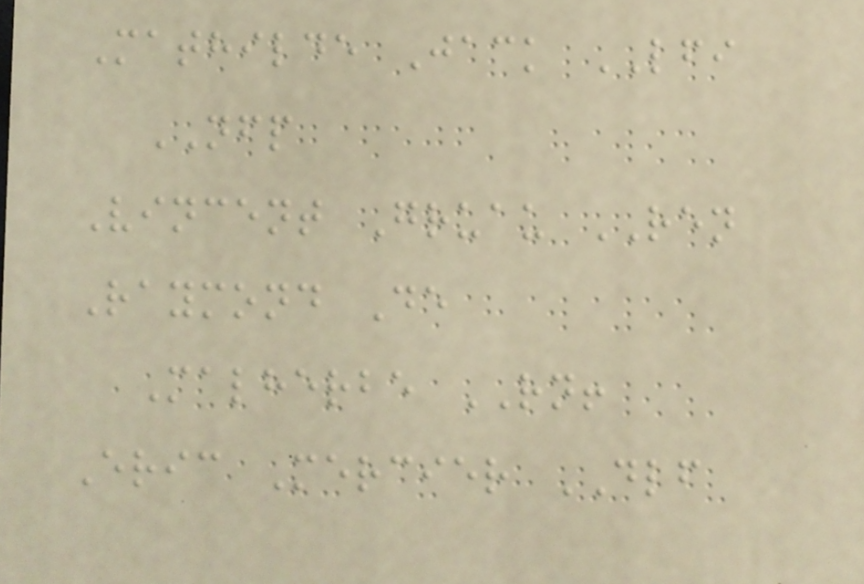Mathilde Jack LFI
NFP
Vincent Gruau REN
Raymond De
Malherbe RN!
Eric Mercier DLF
